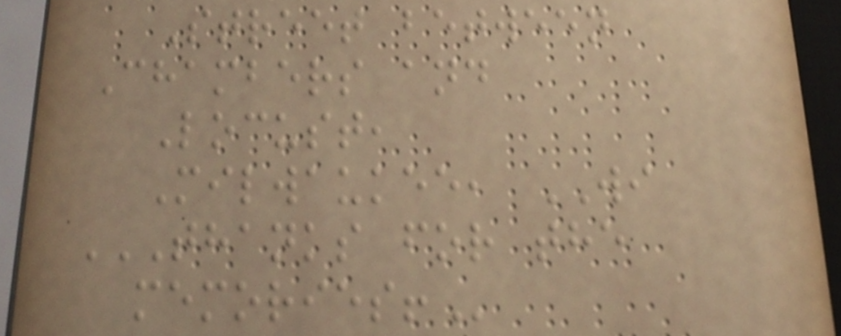Street between
Chambers and
Locust,
Milwaukee, WI
THANKS FOR THE
MEMORIES!
